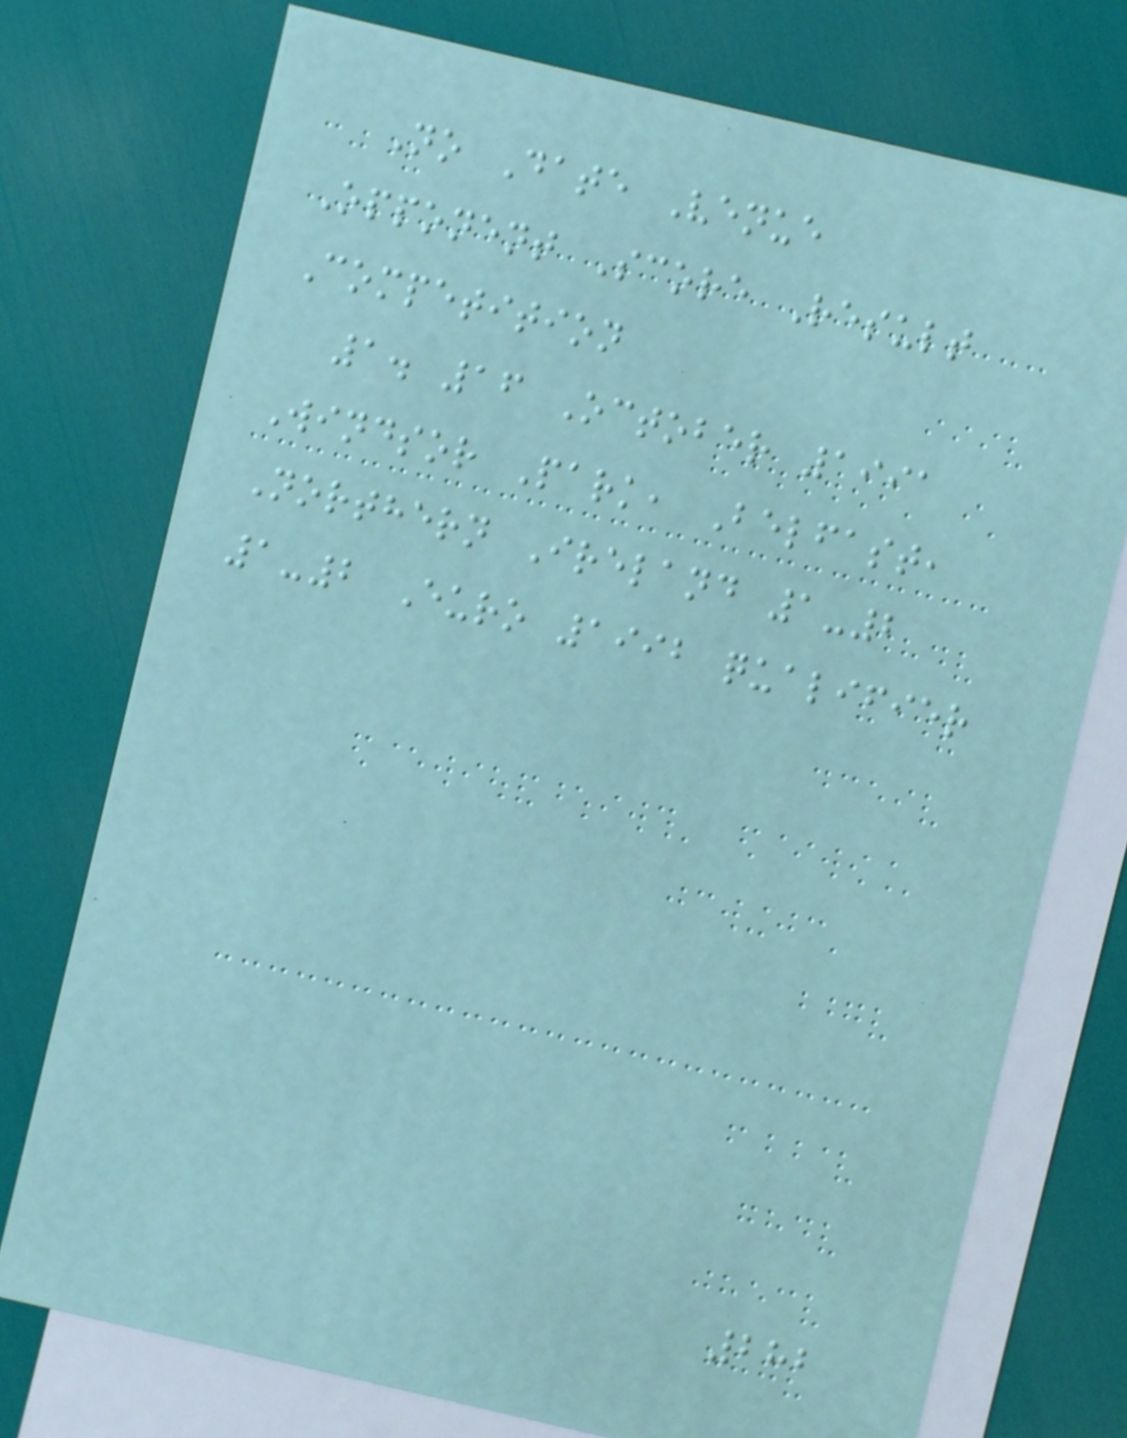No Date Venue
Opponent Score Result
Competition
1. 16 October 1991
Windsor Park, Belfast,
Northern Ireland 1-2
1-2 Euro 1992 qualifier
282
